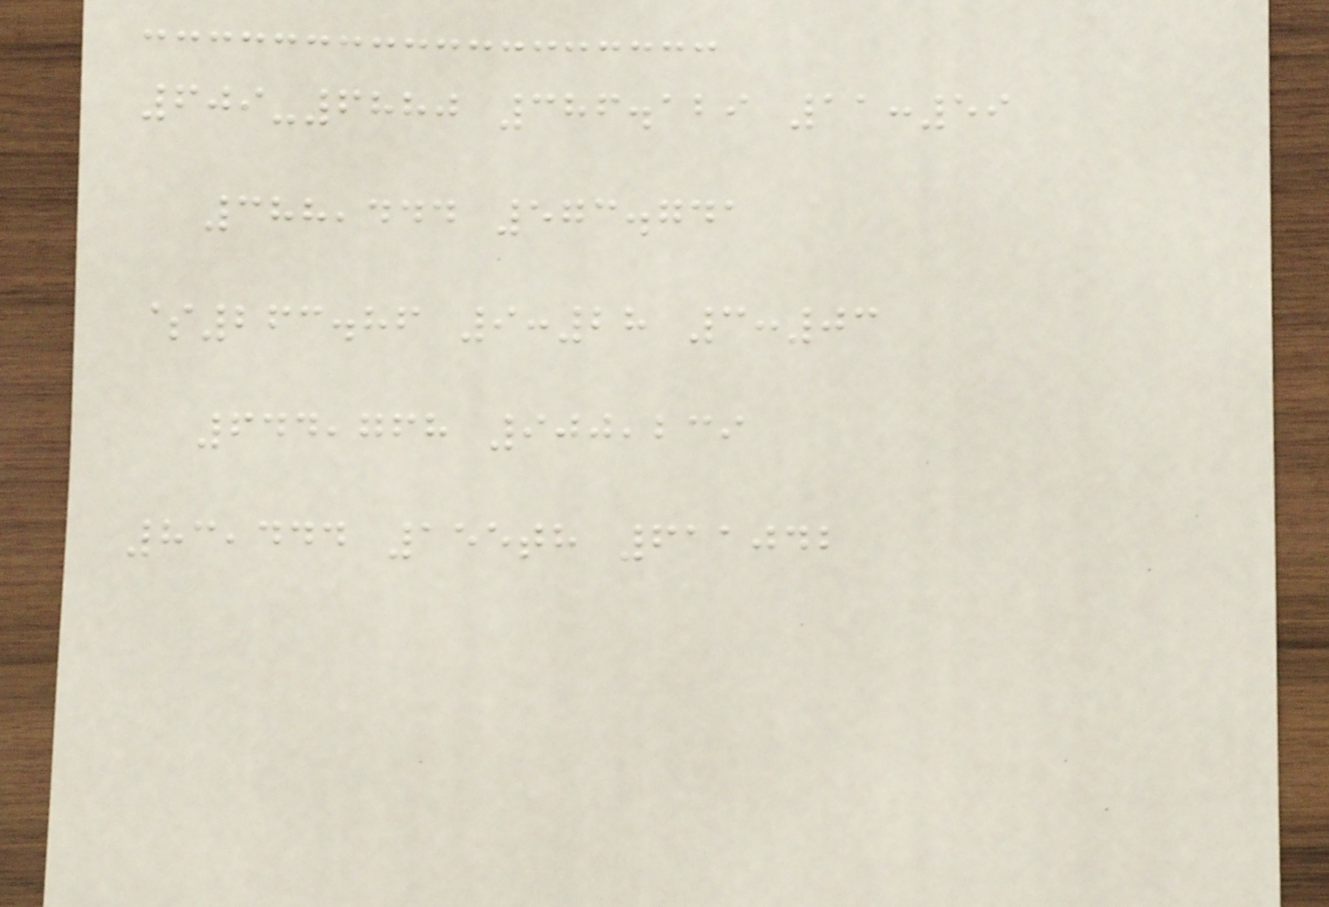609-6880 386.129 11:59
388,444 573.741
$263.86 9:28 3:03
644,768 900,239
83,444 155th 611042
